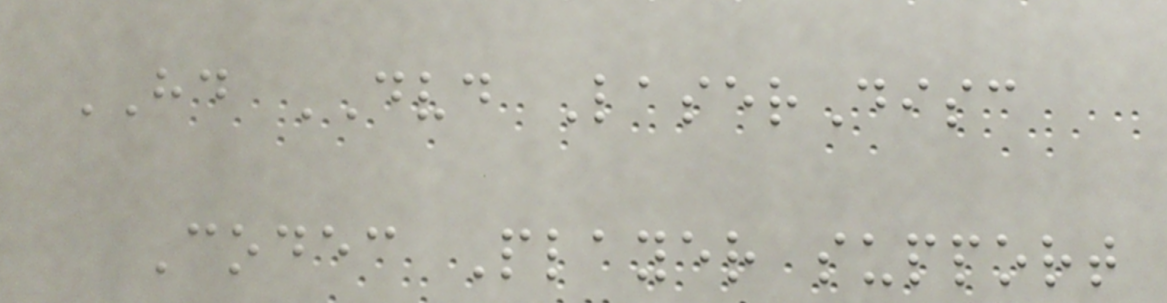HD DVD LaserDisc
Codec Player support
